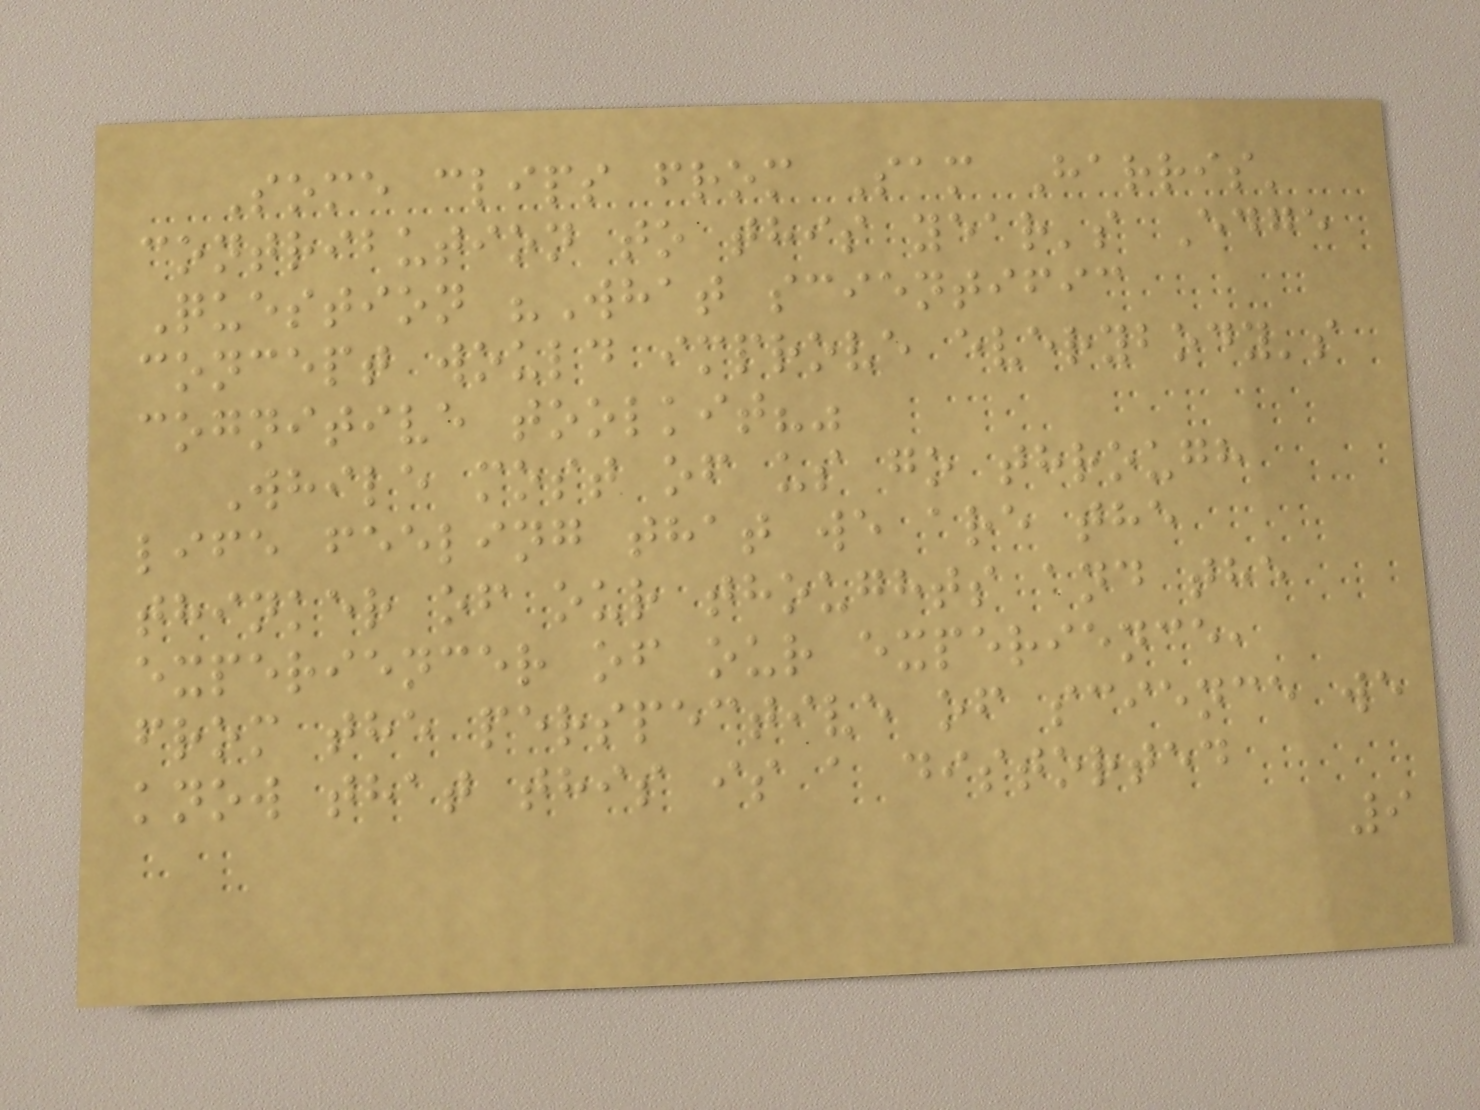Some clips from Sam Harris'
contribution to this year's Edge
Question "What scientific
concept would improve everybody's
cognitive toolkit?"
While most of us go through
life feeling that we are the
thinker of our thoughts and the
experiencer of our experience,
from the perspective of science we
know that this is a distorted
9
